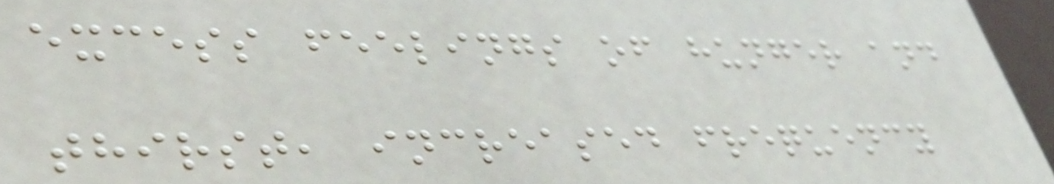excess feelings of hunger and
thirst, increased frequency
